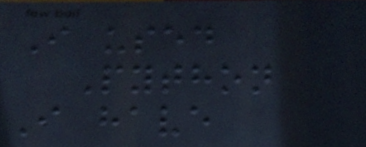I used
Python
I have
